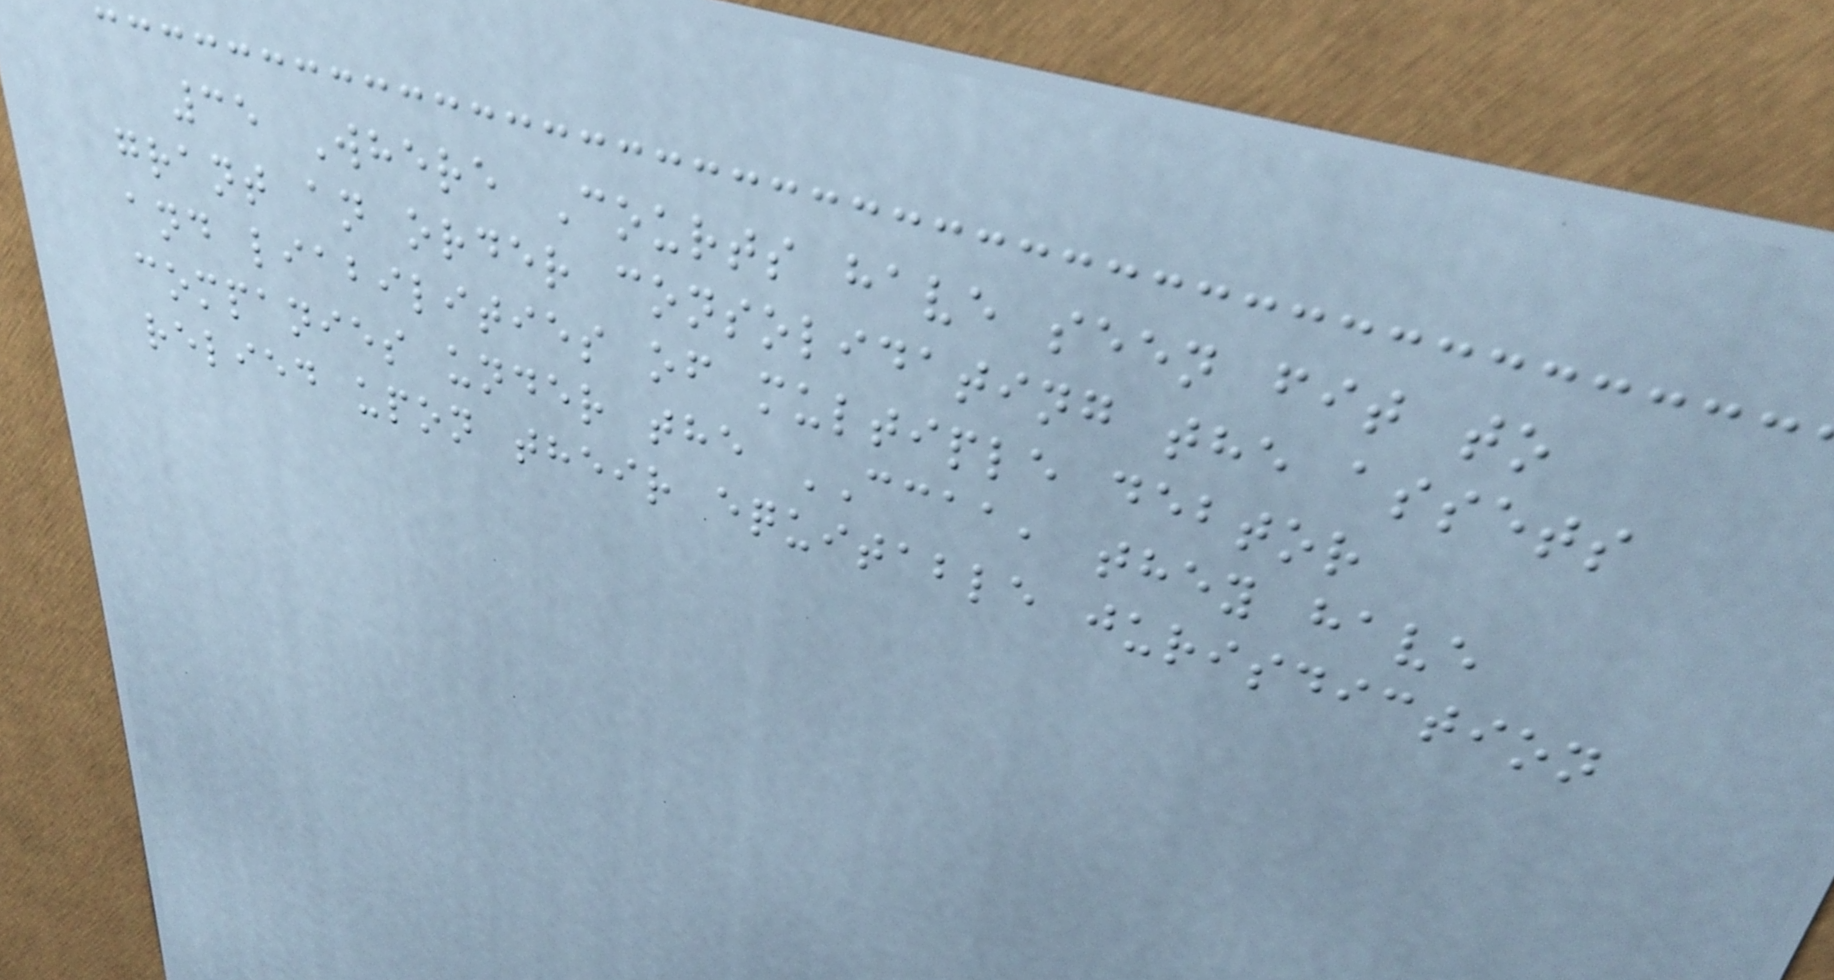35 Where Courts have seen fit to
grant an order consolidating the assets
and liabilities of multiple debtor
companies under the CCAA, they have
relied upon their equitable jurisdiction
